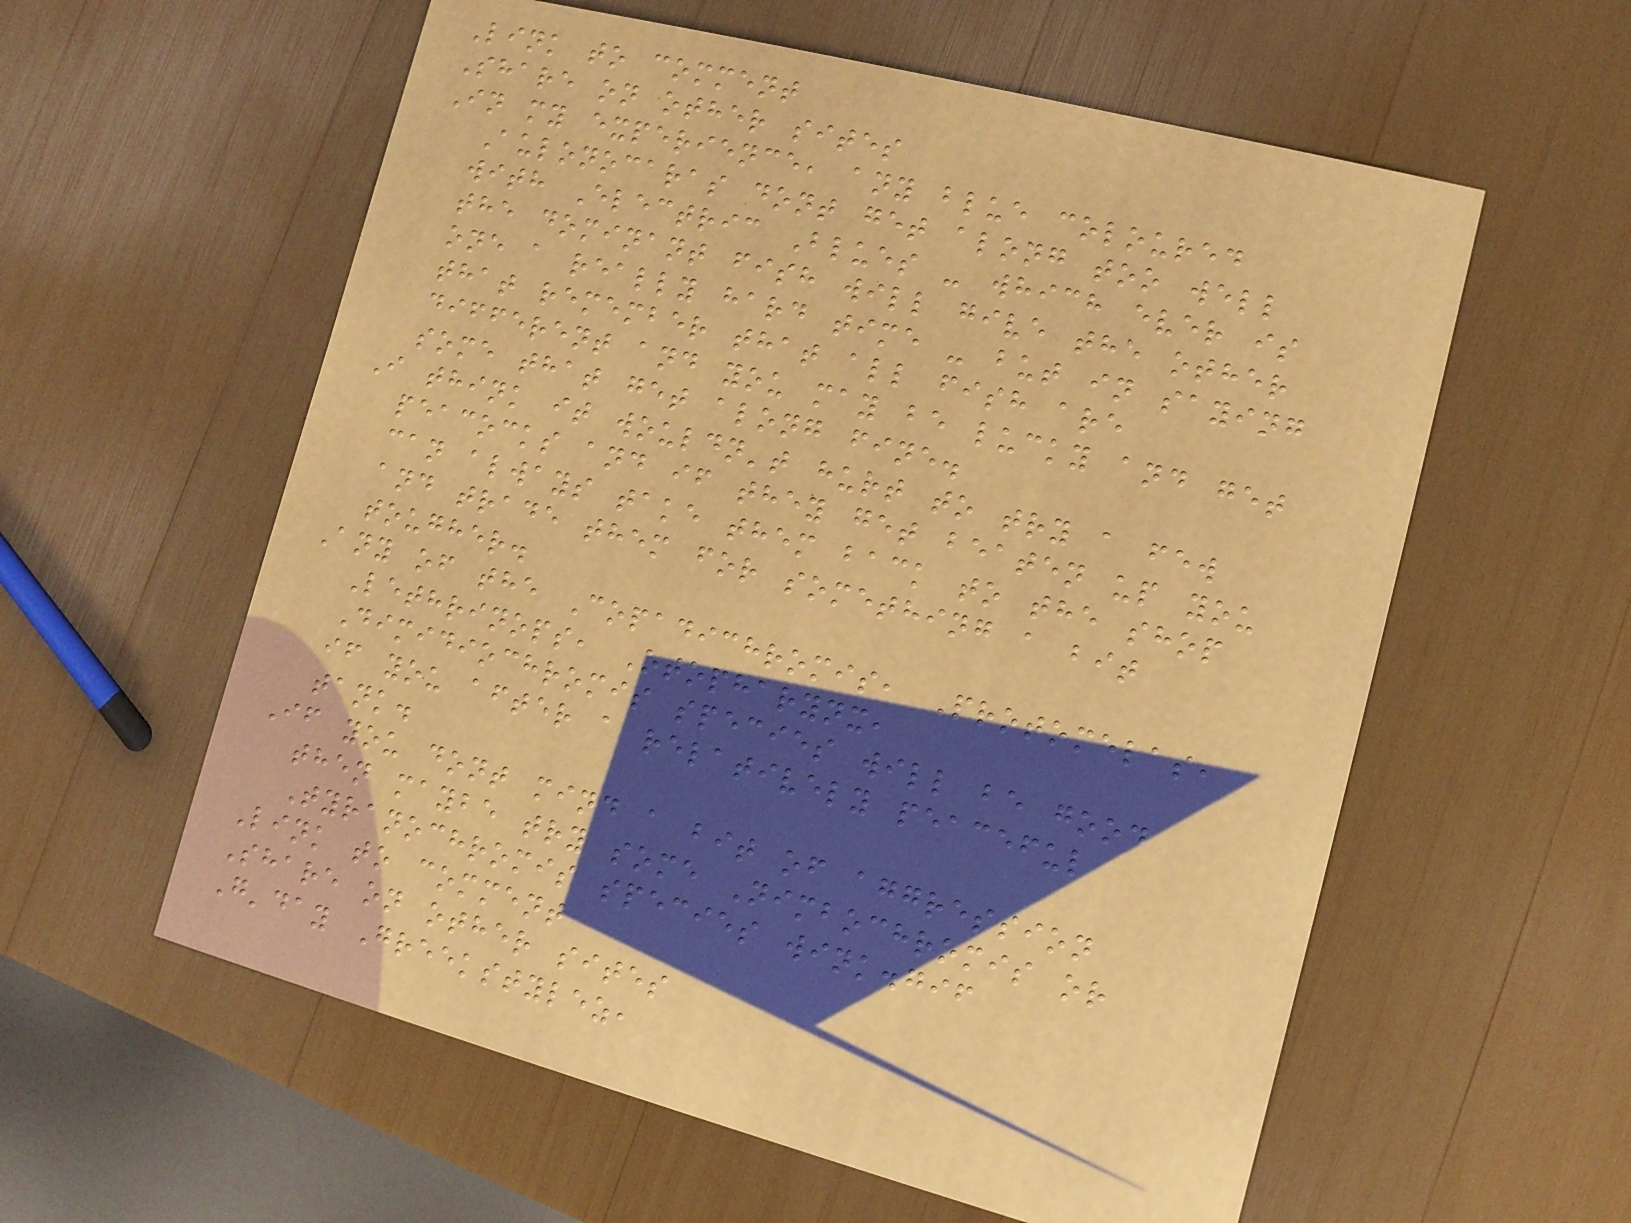Link to comment
Share on other sites
In my experience, any blue coloured
Aulonocaras dont get along too well
with Electric Blues - which ever is
the dominant fish will give the other
one a really hard time - but in saying
that remember that all fish are
different and you may be lucky and get
some that get along fine.
I think it wouldn't hurt to try a few
peacocks and if they get beaten up you
can always take them back to the shop
and trade them for something a bit
tougher.
Any of the Copadichromis, Protomelas,
Lethrinops, Otopharynx,
Dimidiochromis species will be good
if you after a relatively peaceful
tank.
If you dont mind a bit of aggression
then maybe try some Nimbochromis or
Tyranochromis species wink.gif
Link to comment
Share on other sites
G'day Greekstylez,
